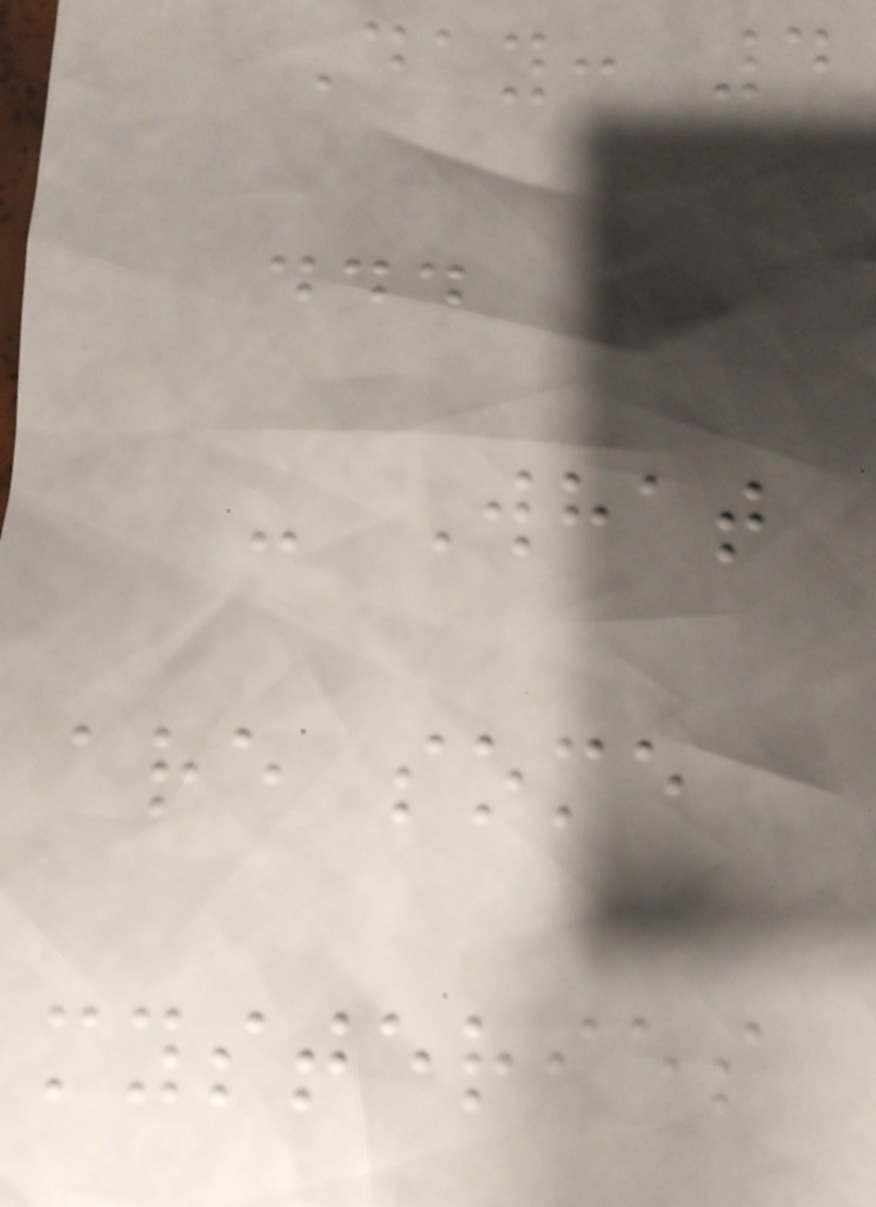Day: 4
...
- What
are some
mysteries
